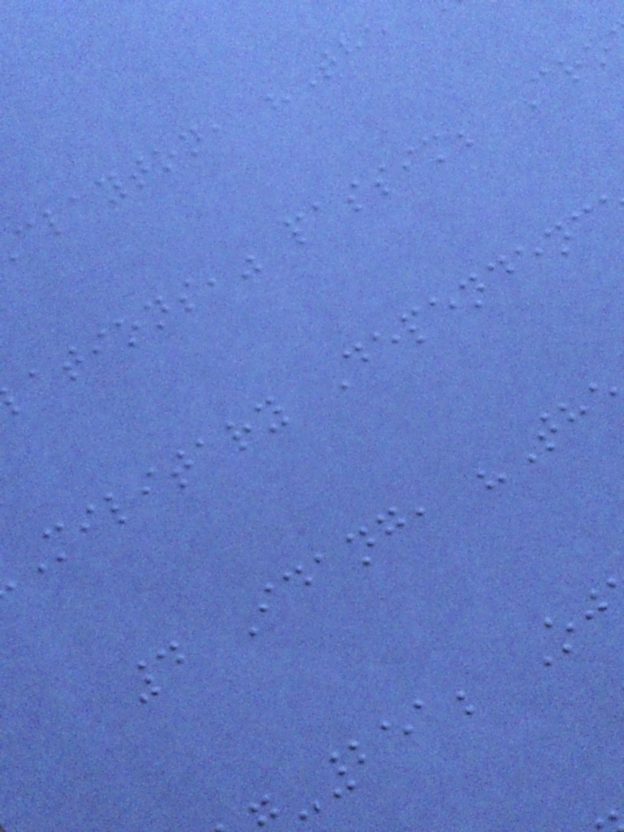clayton, "The
ations," passim; Cro
Military Dependenc
4 Idang, "Th
-251; Oj
